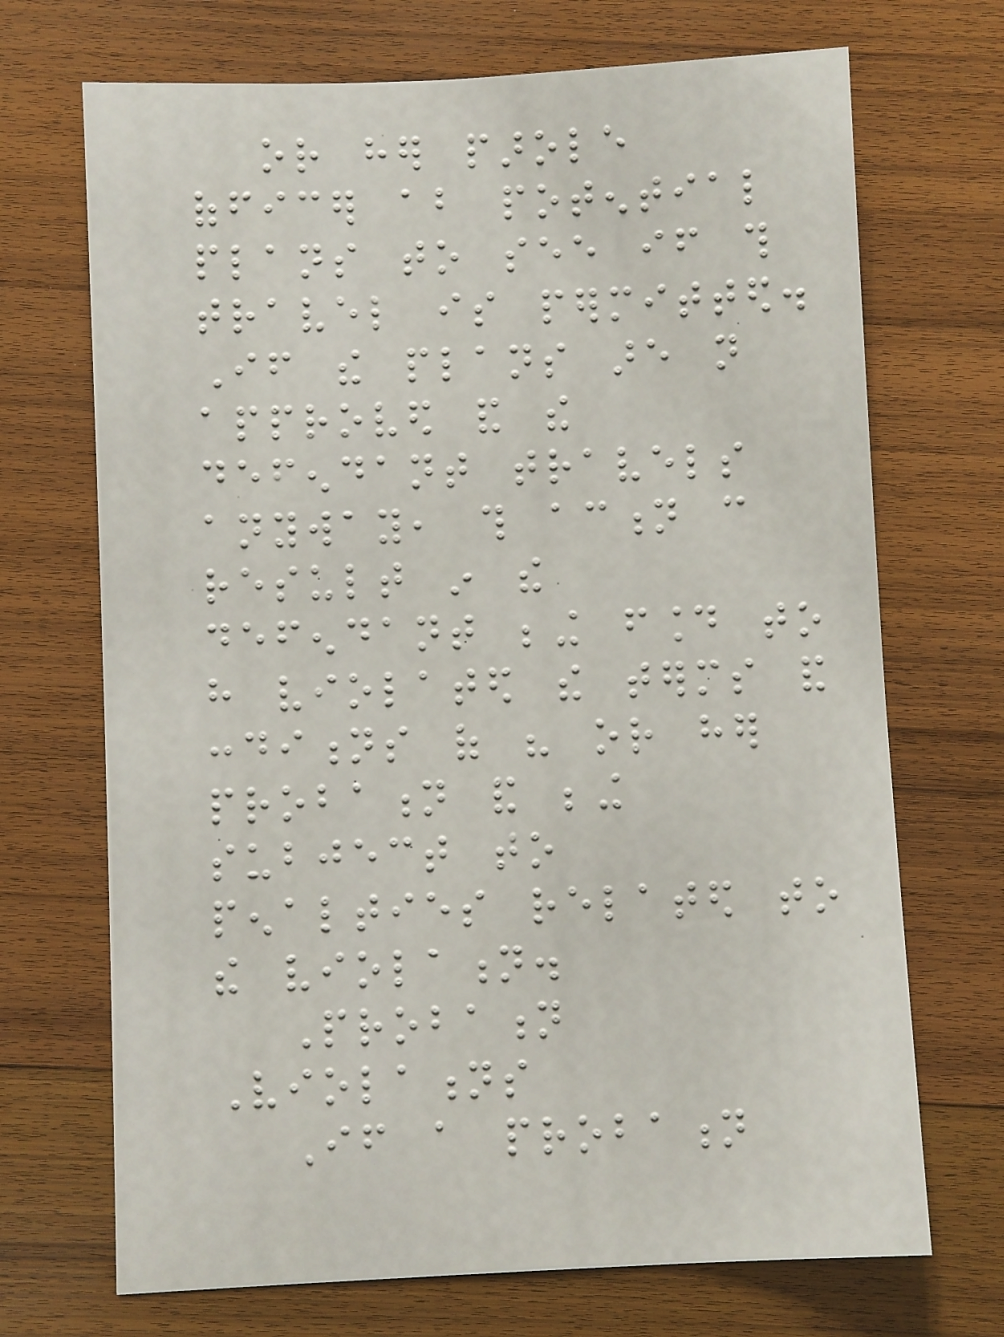or her parole
officer about potential
plans to see if this
travel is permitted.
If the plans are not
approved and the
defendant travels
anyway, this action can
result in the
defendant being found to
have violated the terms and
conditions of his or her
probation and being
subject to
penalties related to
the violation.
Probation
Violations
If a probation
